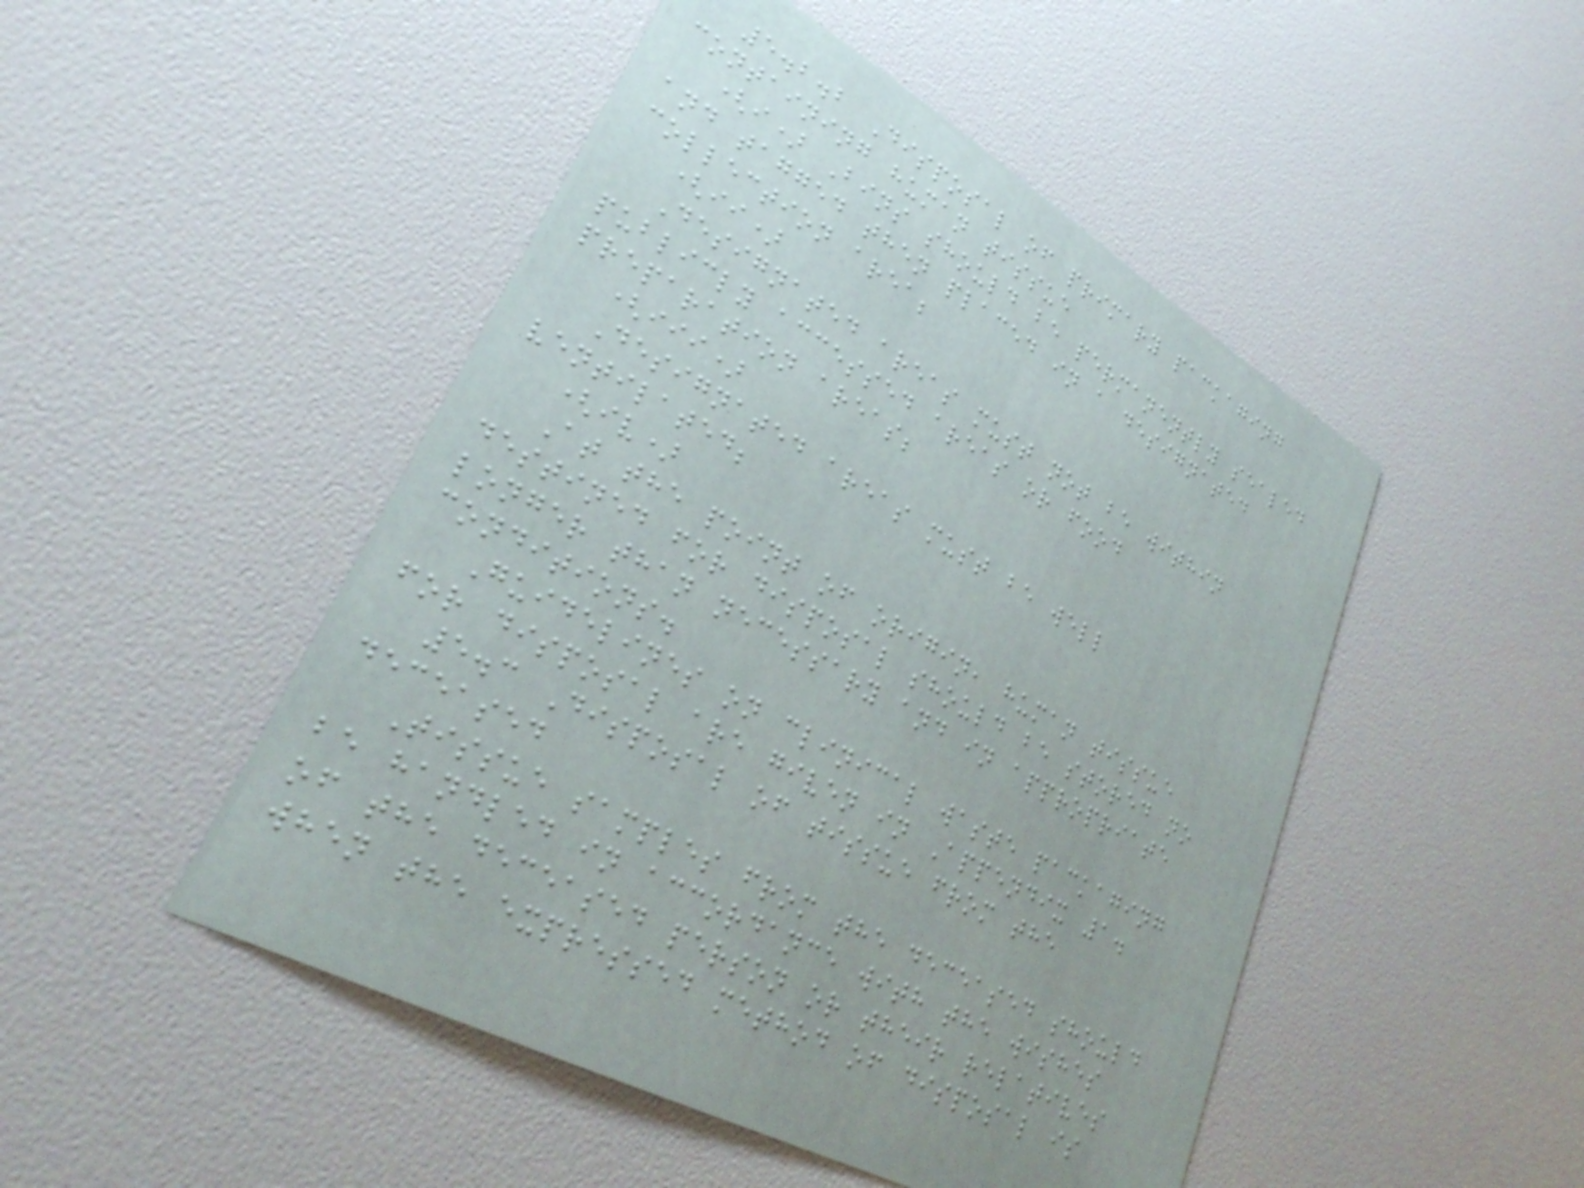5.2.2 Disposal of primary packaging
containing human tissue
(i) Bins should be permanently sealed
and tagged then placed in a designated
collection area;
(ii)
Designated areas must not be within
publicly accessed areas or food
preparation areas;
(iii)
Designated areas must be well
ventilated;
(iv)
At the point of origin, human tissue
destined for disposal should be stored no
longer than necessary and in appropriate
conditions.
Guidelines on clinical waste packaging
for disposal are given in Appendix 1.
5.3 Disposal of tissue from the
deceased
Tissue samples from the deceased should
be handled in accordance with the wishes
of the deceased person or their relatives
when the expressed method of disposal is
